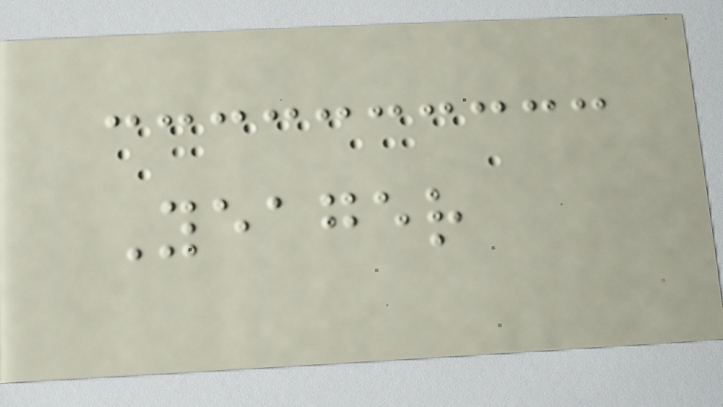Yeager
